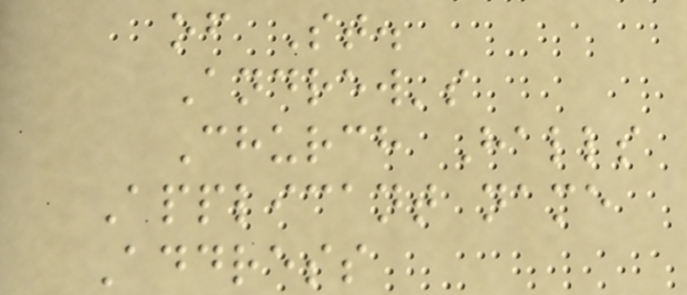of St.
Andrew's
Church Halls
Applicant name
Address
